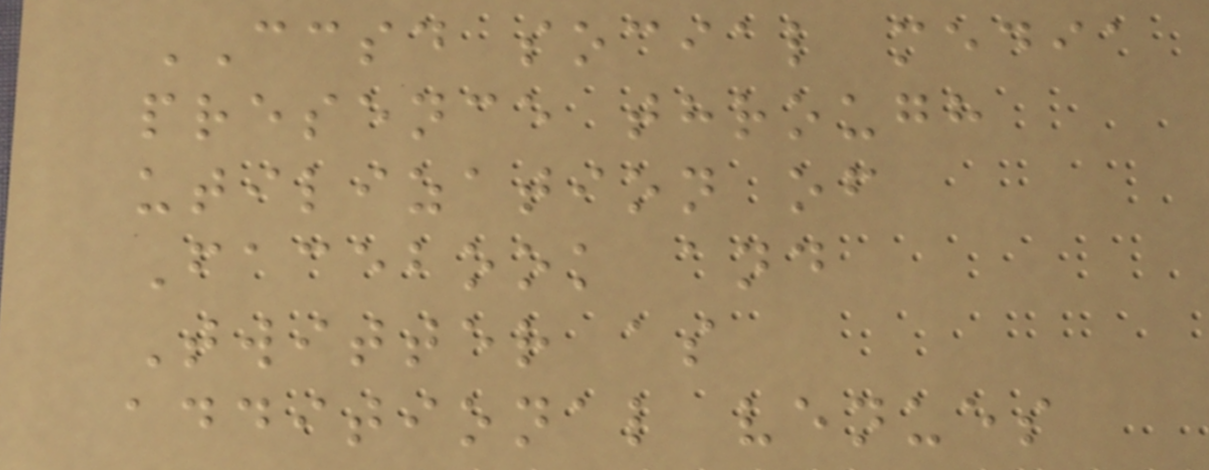CCSD social media
presence through
utilization of
Facebook and
Twitter as
additional venues
